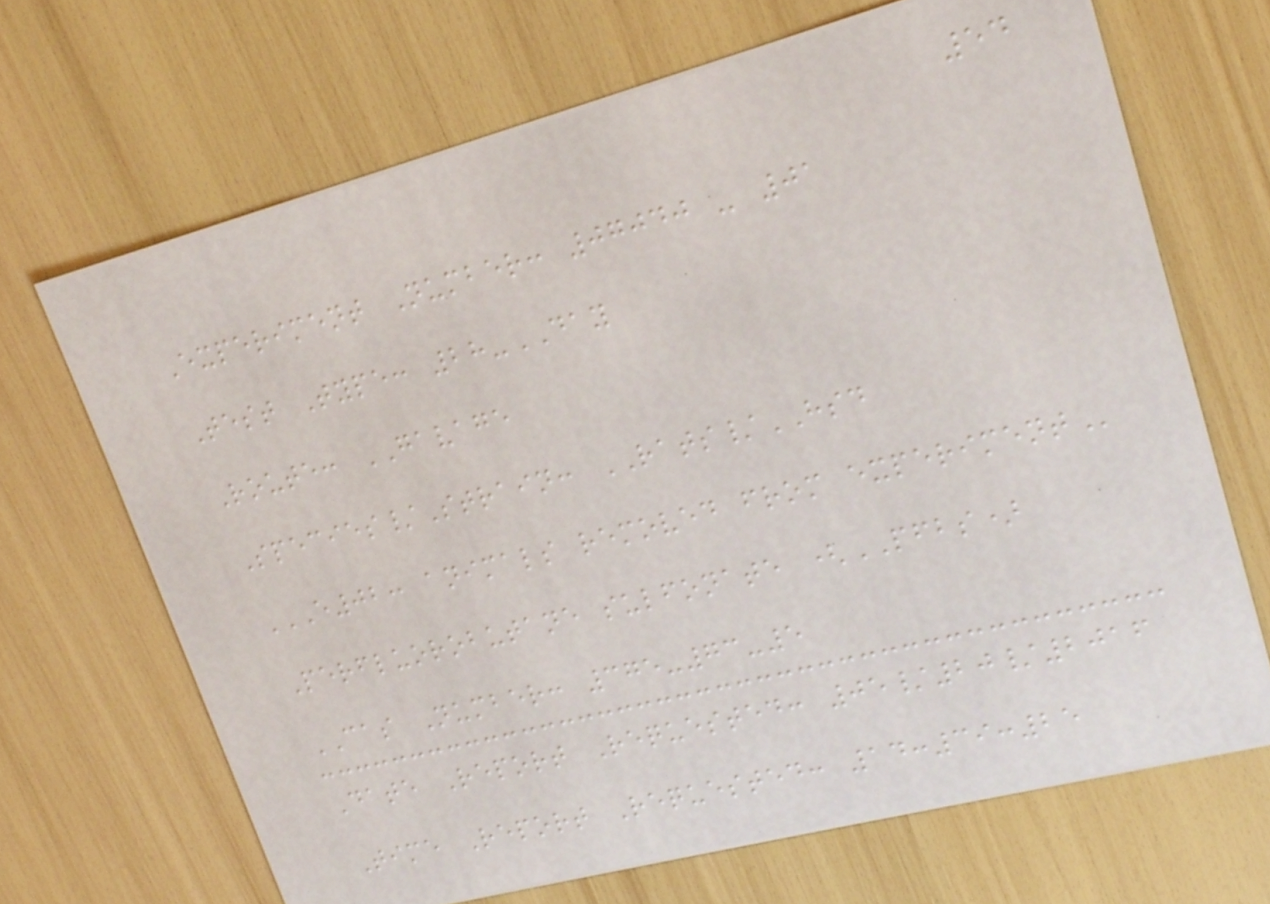54
Experiment Number: 07040 - 01
Test Type: 28-DAY
Route: GAVAGE
Species/Strain: RATS/HSD
E02: ANIMALS REMOVED FROM EXPERIMENT
Perfluorobutane sulfonate (PFBS)
CAS Number: 375-73-5
Date Report Requested: 05/20/2016
Time Report Requested: 14:39:25
